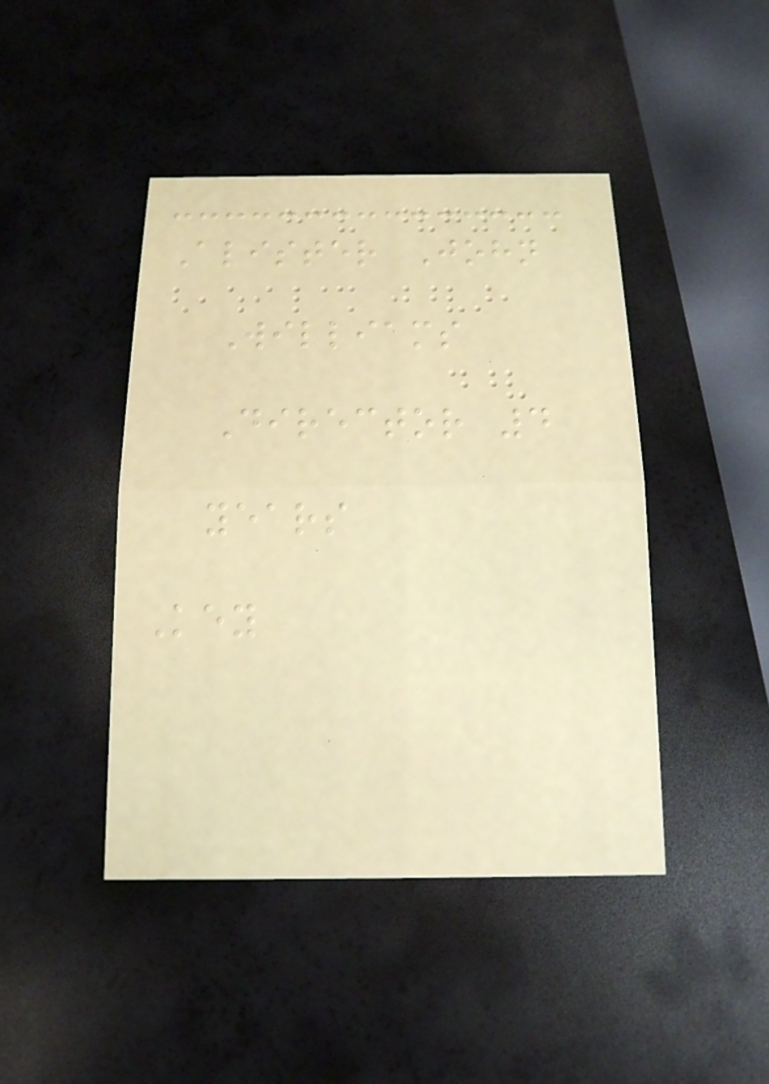Alister John
Williams
Director 4
years
Key
